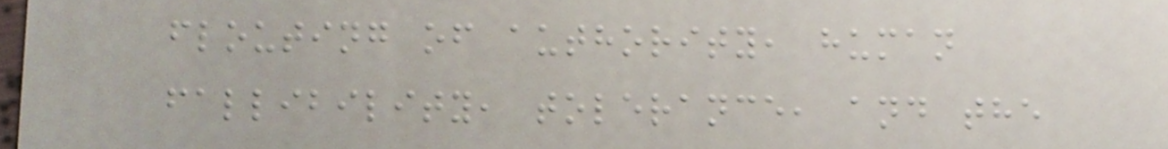flouting of authority, human
fallibility, tolerance, and the
